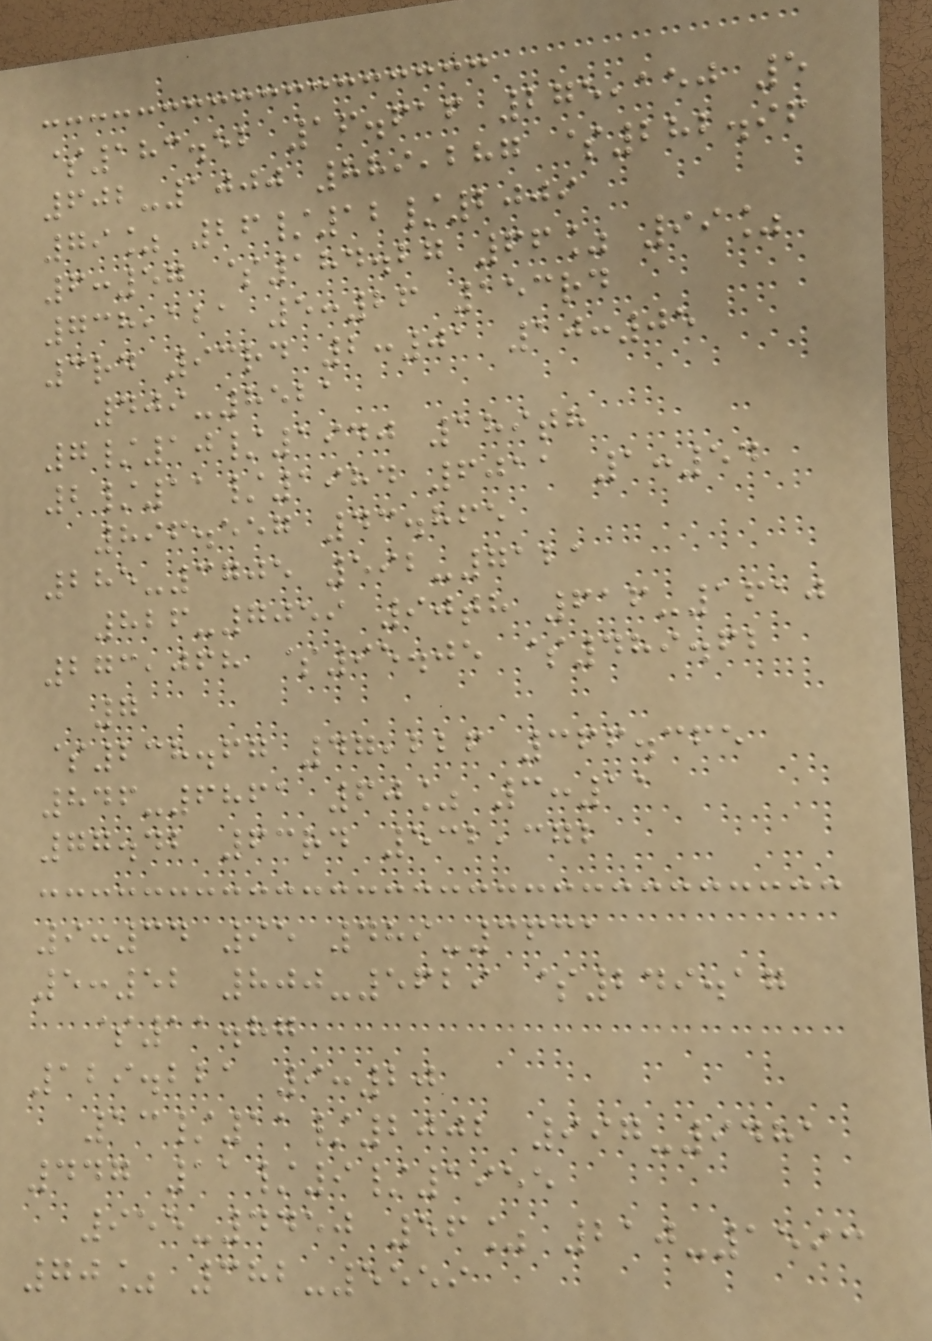$183.52 16.616 275,150 5
602-1000 889,287 $282.96
79% 26/12/2009
6:57 $184.27 66% 99%
738,121 5:26 153rd
3rd 93rd 2:01 10:05
409-8521
7/10/1940 189th
2/11/1984 6011 1:54
896.557 43.865
285-3705 592-7121
826-7059 90th 616-1610
273,068 $95.05 $489.62
7
$238.67 47,226 366.365
846-6861 60% 3:11
77.42 63rd 532,372
9:34 95 489-3631
5:52 800-5629 $249.17
$11.87
129.221 9:20
13/11/2002 997-9481
447 11/9/1955
955-4450 56% 210-1593
70% 382-5559
